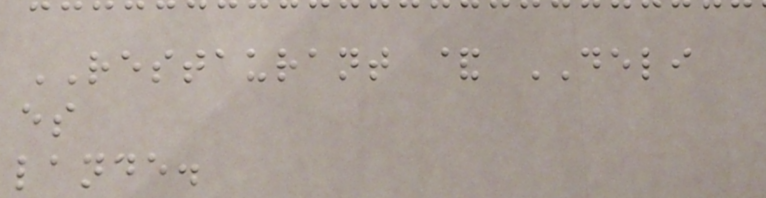RESTAURANT & DELI
es
lande.
